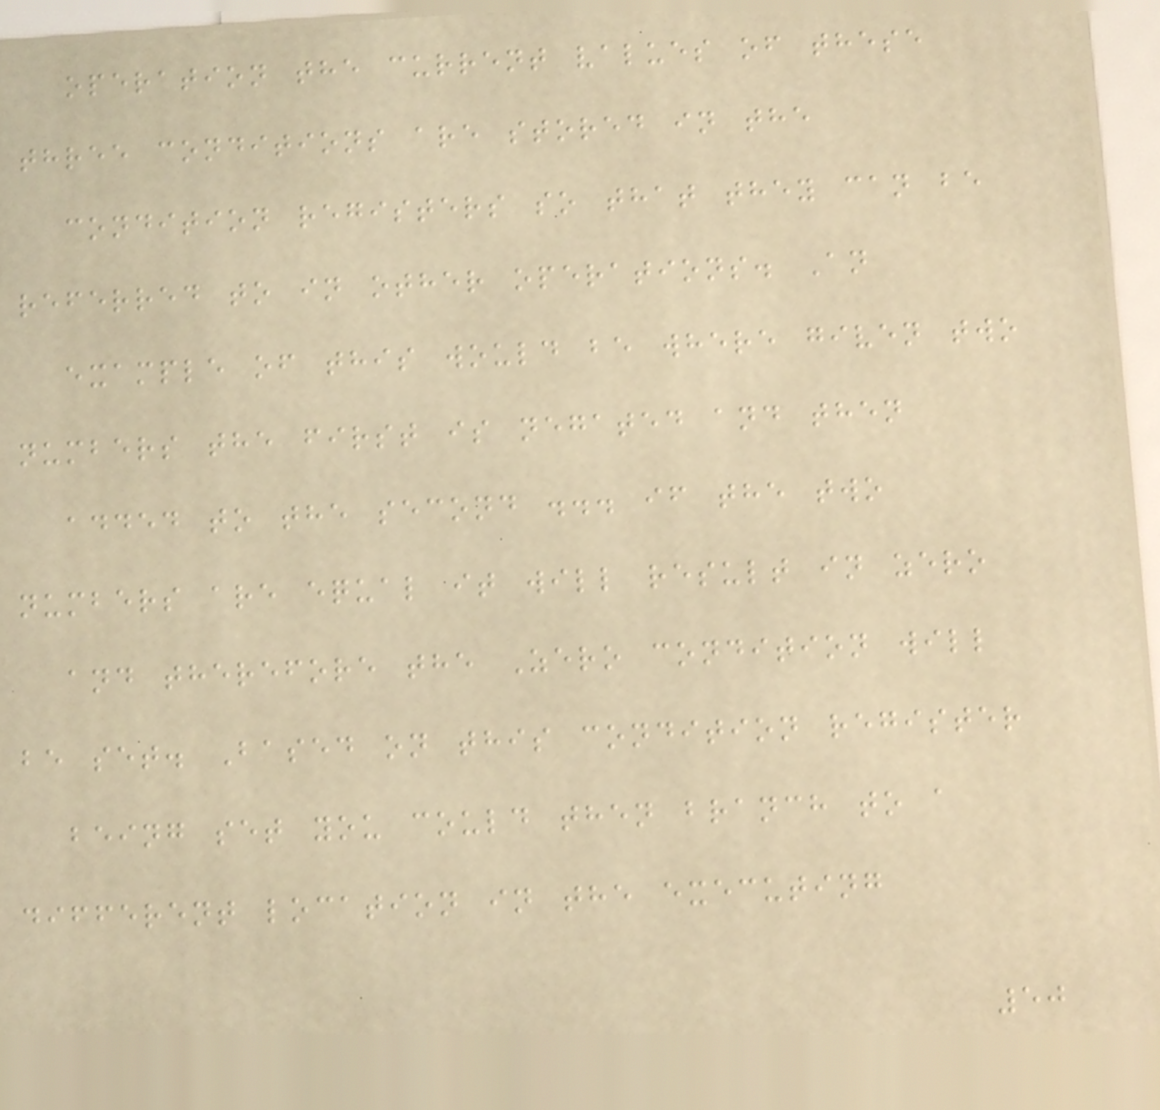operation the current values of these
three conditions are stored in the
condition registers so that they can be
referred to in other operations. An
example of this would be where given two
numbers the first is negated and then
added to the second ... if the two
numbers are equal it will result in zero
and therefore the Zero condition will
be set. Based on this condition register
being set you could then branch to a
different location in the executing
50
